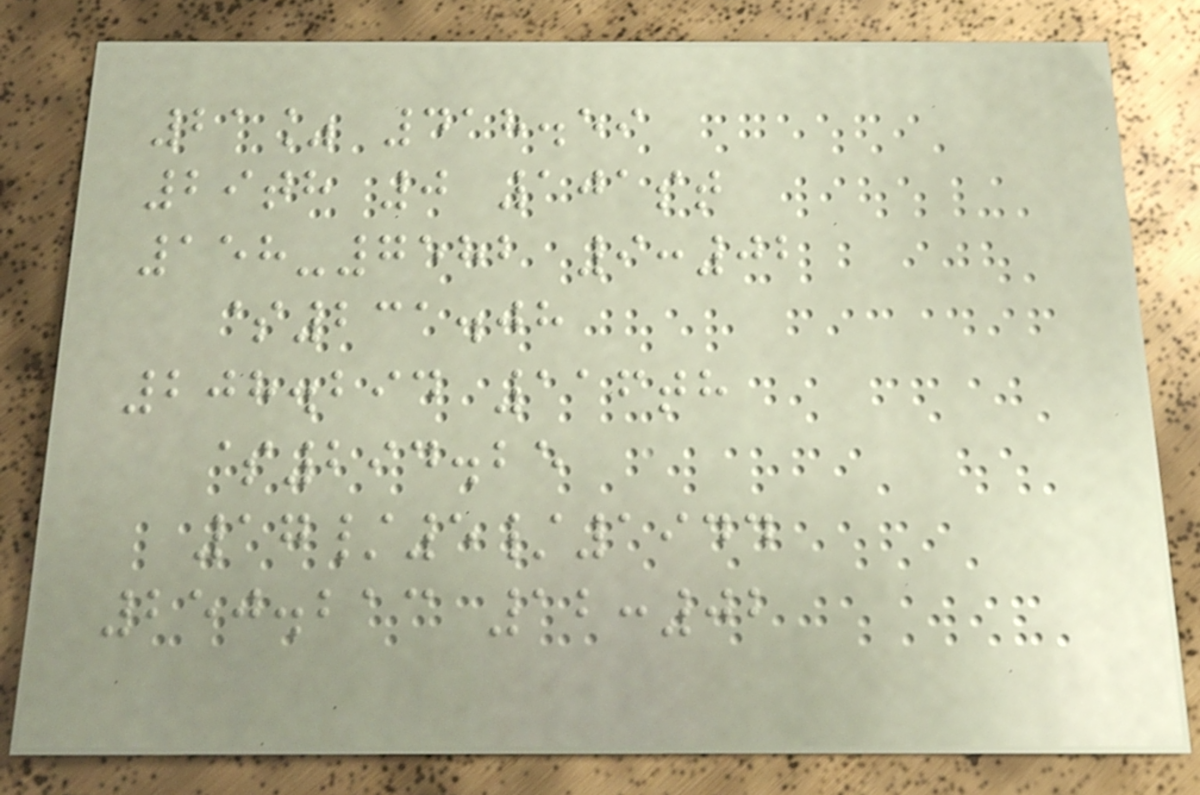21% 418.59
29th 0 101st
158-7582 9:02
$231.08
208.294 116th
$294.25
17/5/1944
250.213 12:02
